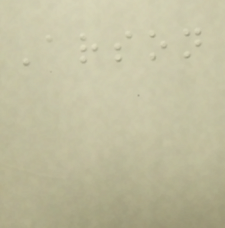Arson
